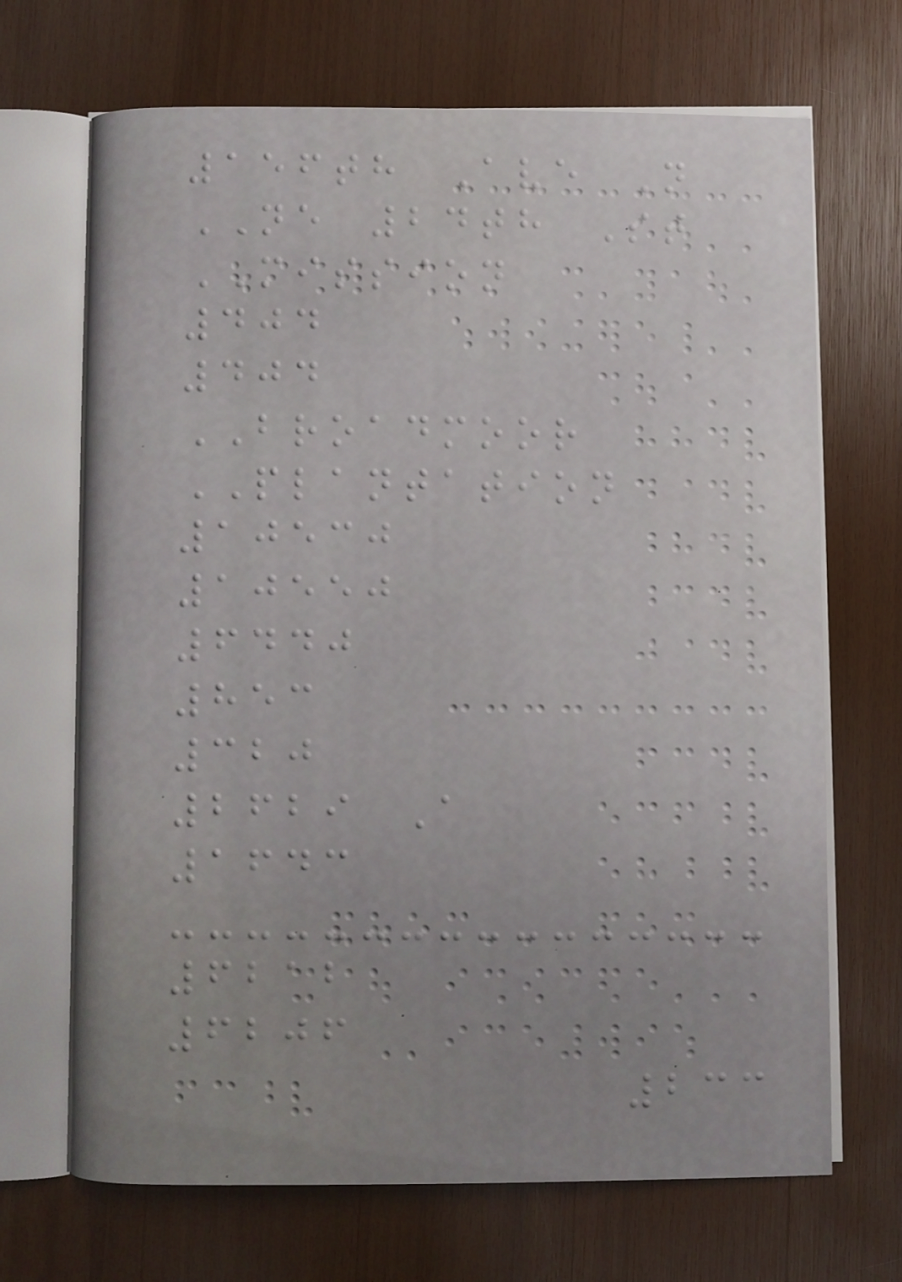156th Ave N
NE 24th St
MISSION
404
404
BROADMOOR
PLANTATION
10530
10550
6440
853
320
2629 A
1643
6212
6206
233
